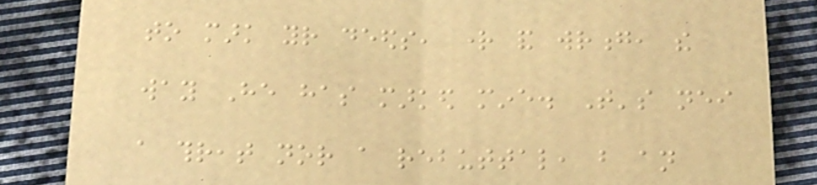to mark your deeds, right and wrong, the
way He has marked mine. That's neither
a threat nor a rebuttal, but an
